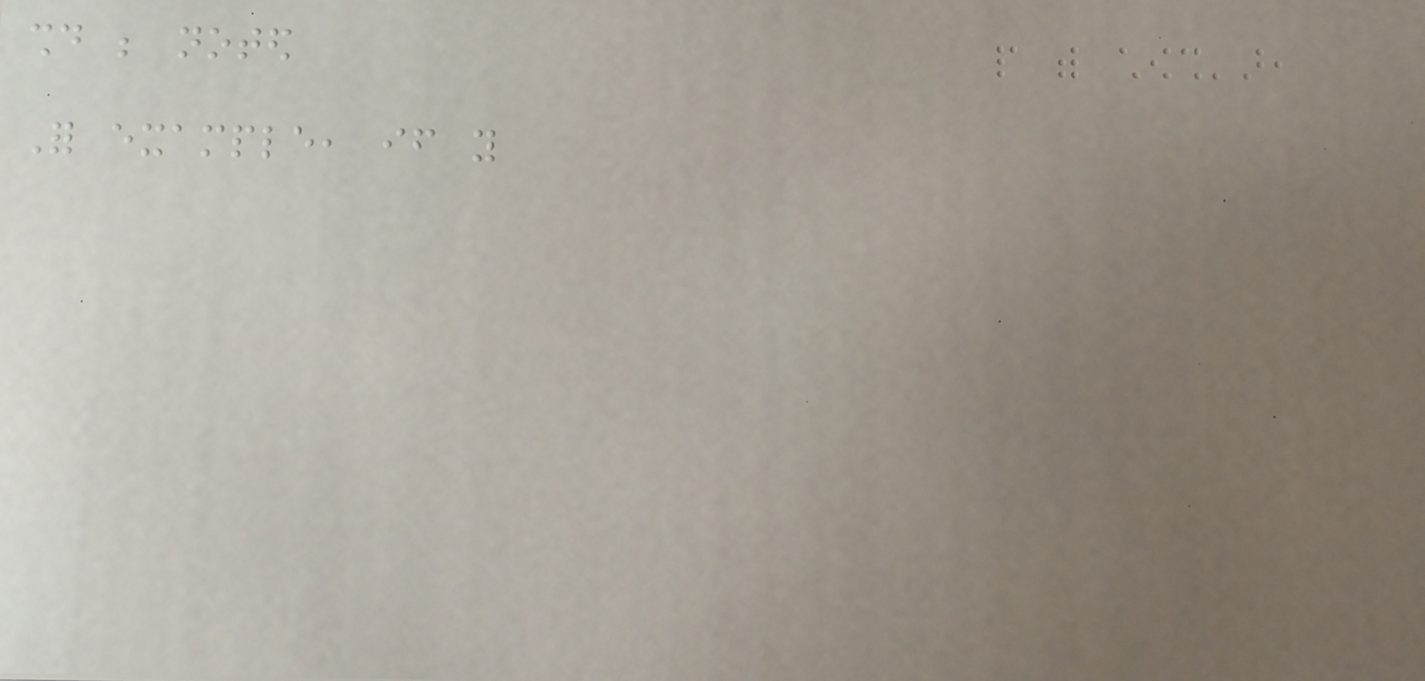should be noted
For example, if you
